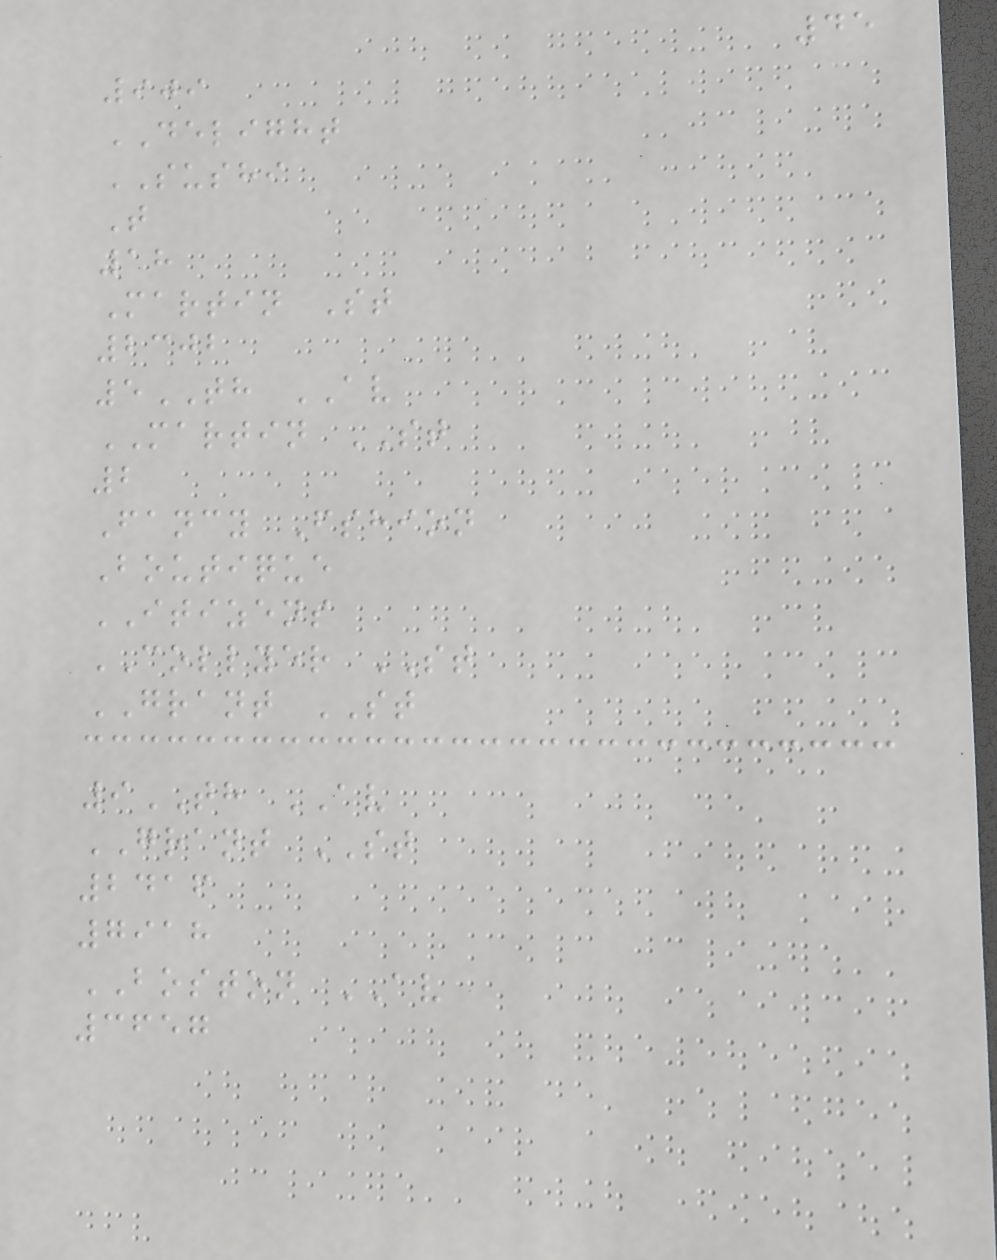45
909
DELIGHT
SUSHI
T
18
Martin St
2302
5TH AV
MARTIN ST
2
Fancy Fshion
Boutique
ITIZENS
COLLYER ST
GRANT ST
9TH AV
GRANT ST
2416
7918
BOSTON AV
3657
